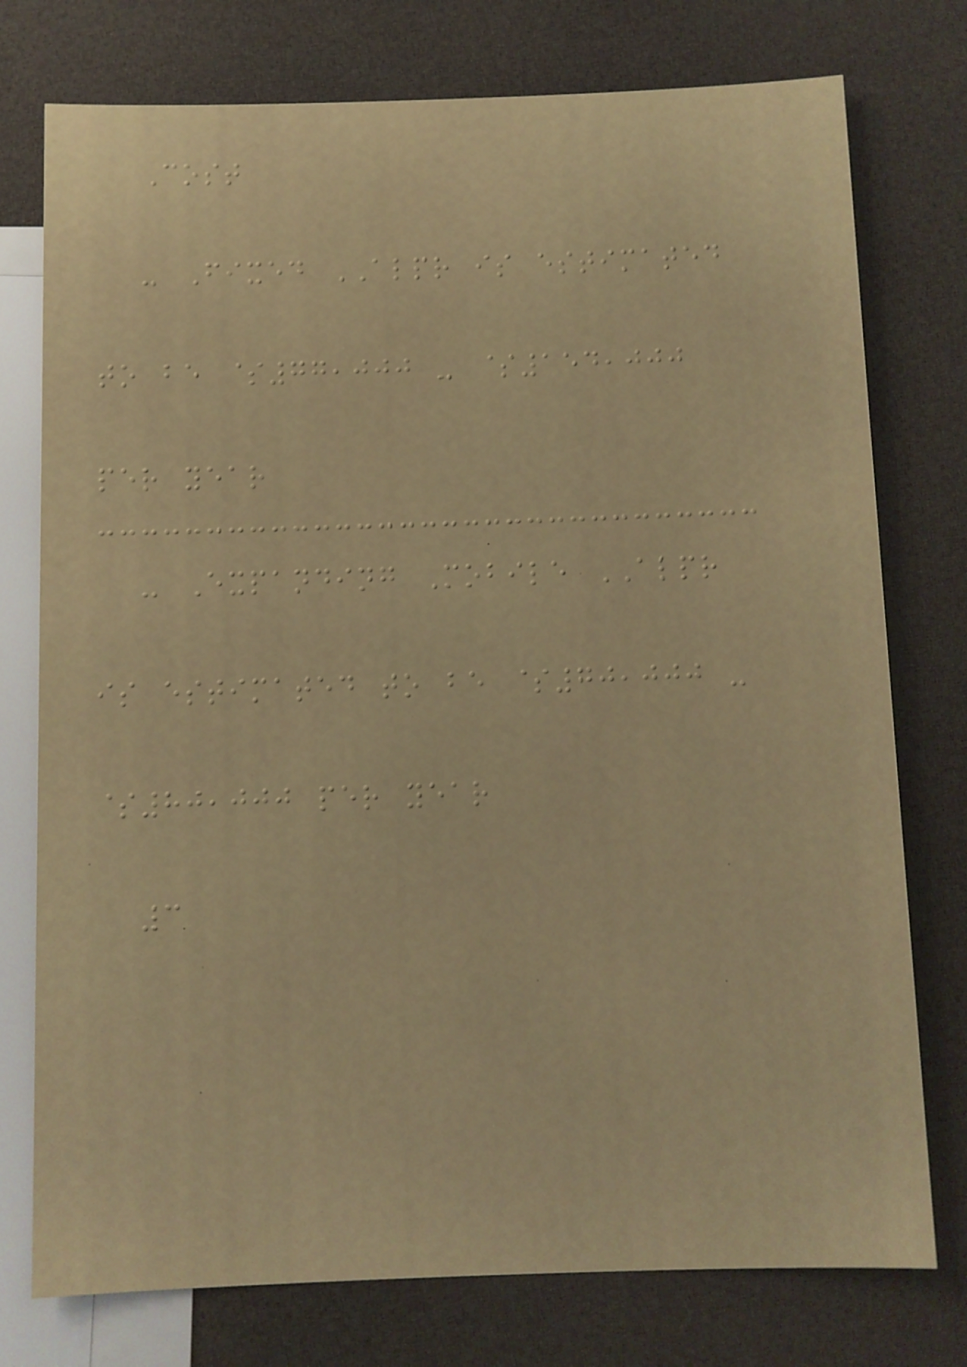Cost
- Fixed ALPR is estimated
to be $77,000 - $154,000
per year
- Expanding Mobile ALPR
is estimated to be $70,000 -
$80,000 per year
3
